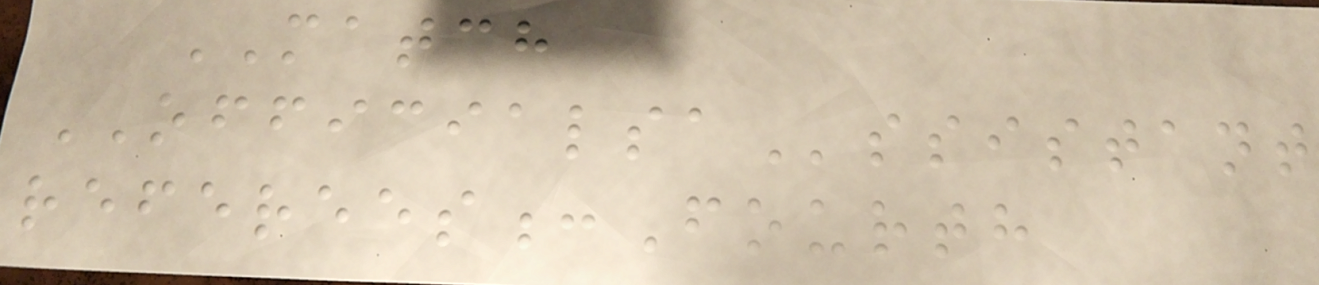MATCH
OFFICIALSAssistant
referees:Fourth
